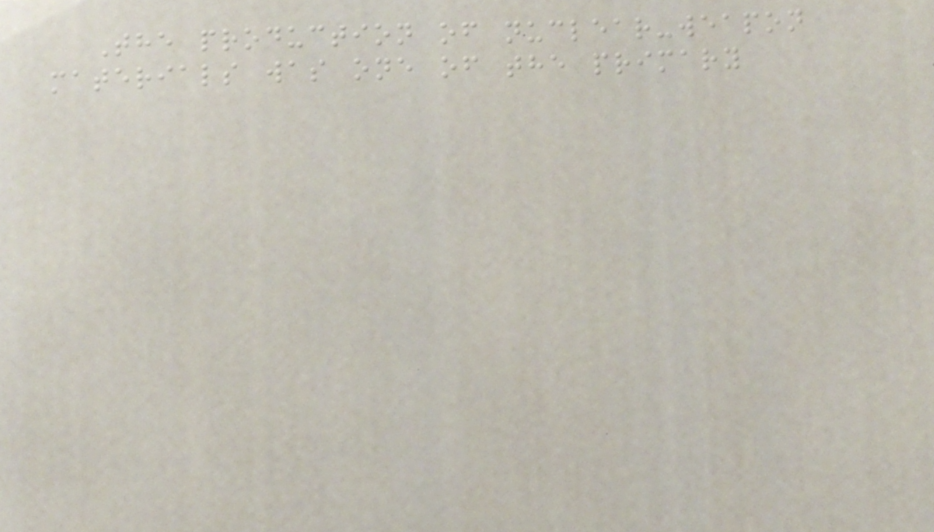The production of nuclear-weapon
materials was one of the primary
